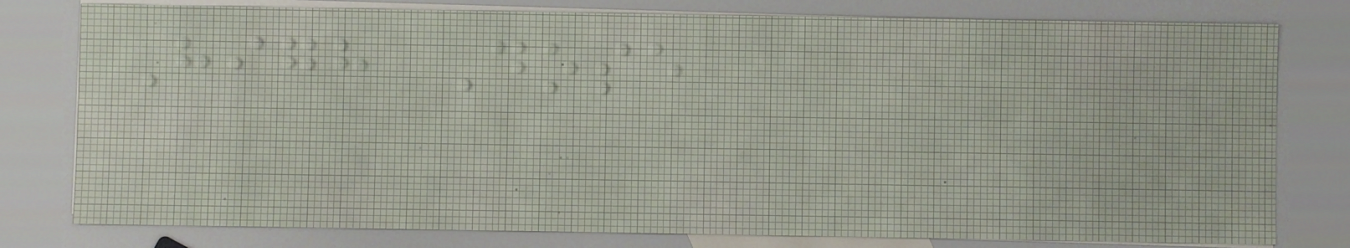High Dose
